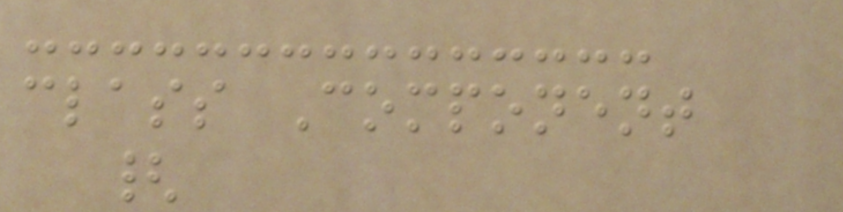class Component
{
